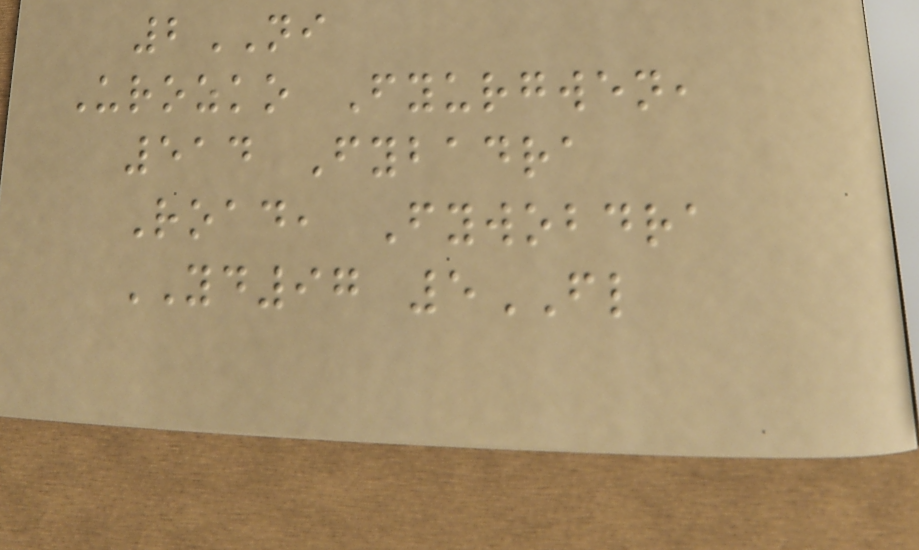2NI
Urozko Fyurgwen,
514 Fybadra
Road, Fywobdra
YD97 5FL
